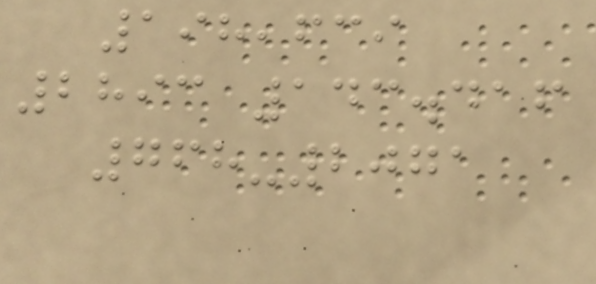198,639
2893 143.416
768-2071
